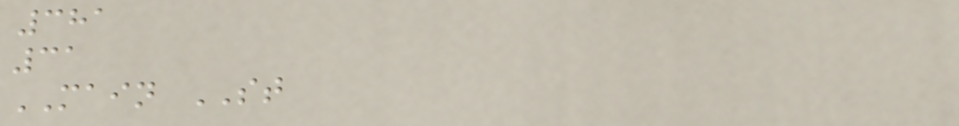381
31
MAIN ST
